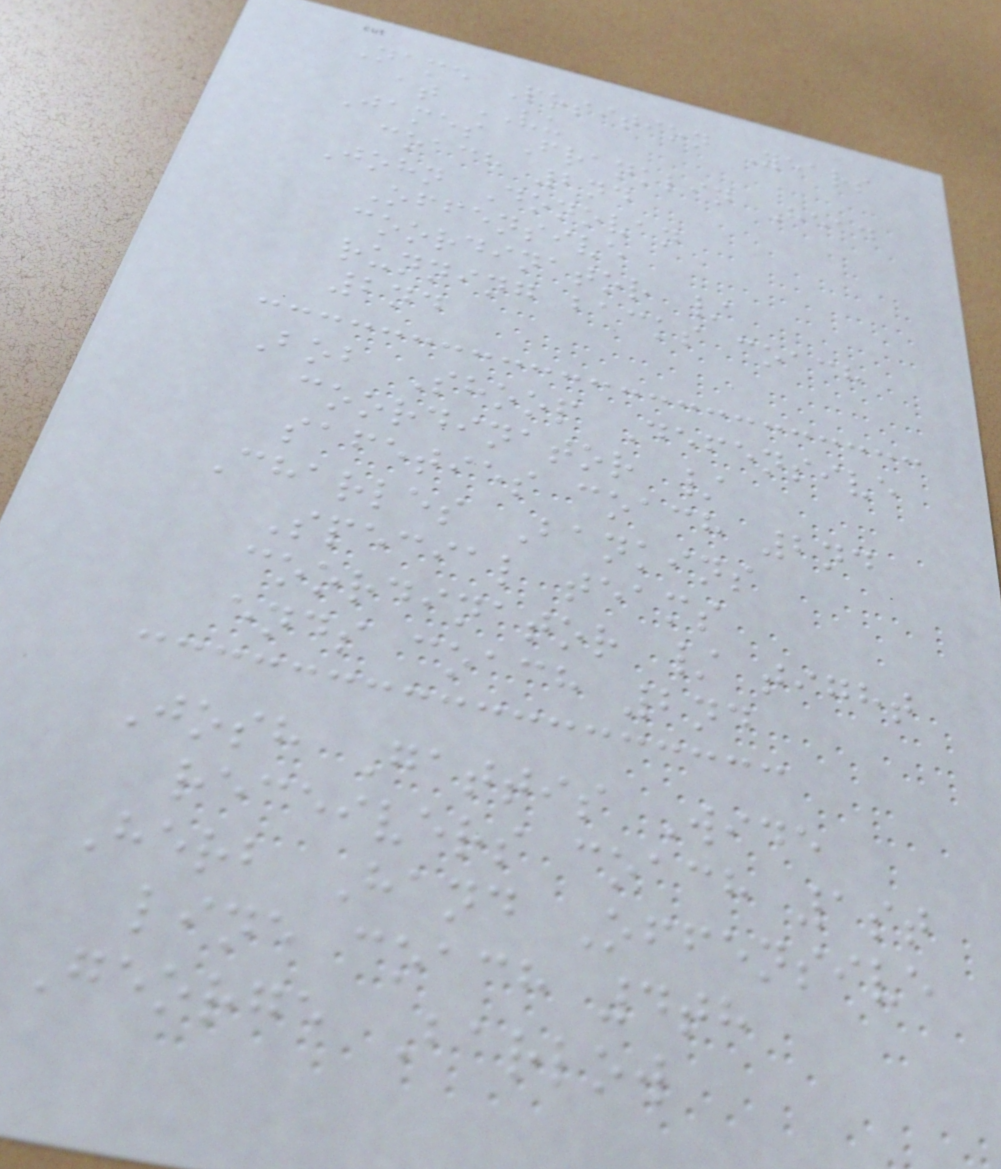Name Position Years
at VU
James Franklin Head
coach 2nd
John Donovan
Offensive
coordinator /
running backs coach
2nd
Bob Shoop Defensive
coordinator /
safeties coach 2nd
Charles Bankins
Special teams
coordinator / tight
ends coach 2nd
Josh Gattis Wide
receivers coach 1st
Herb Hand Offensive
line coach 4th
George Barlow
